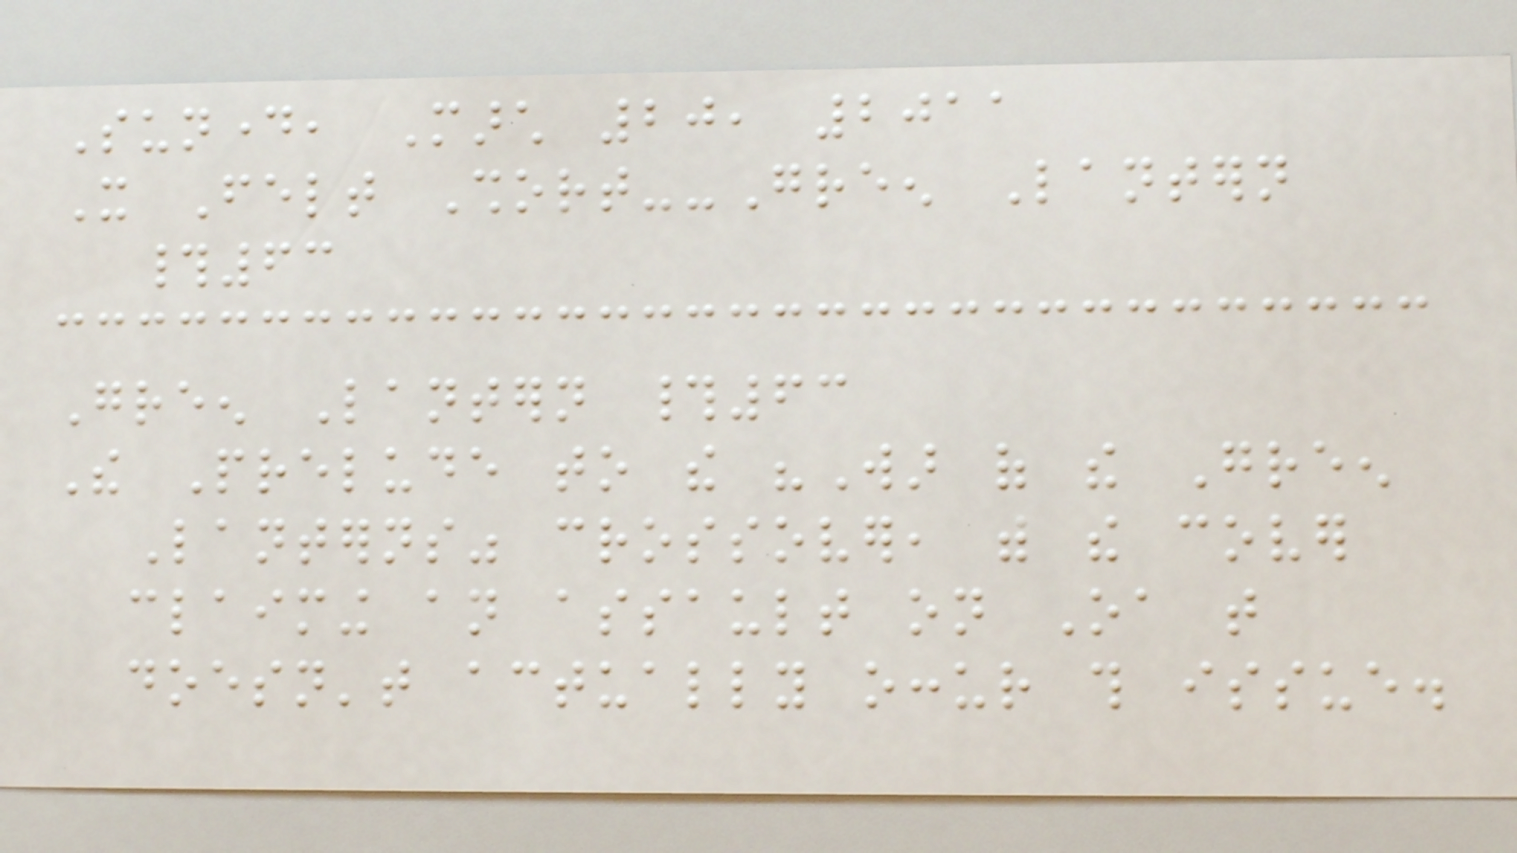Sunday, March 20, 2011
It Felt Short--Green Lantern
#63
Green Lantern #63
The Prelude to the "War of the Green
Lanterns" crossover, with the cover
claiming an assault on Oa that
doesn't actually occur this issue.
